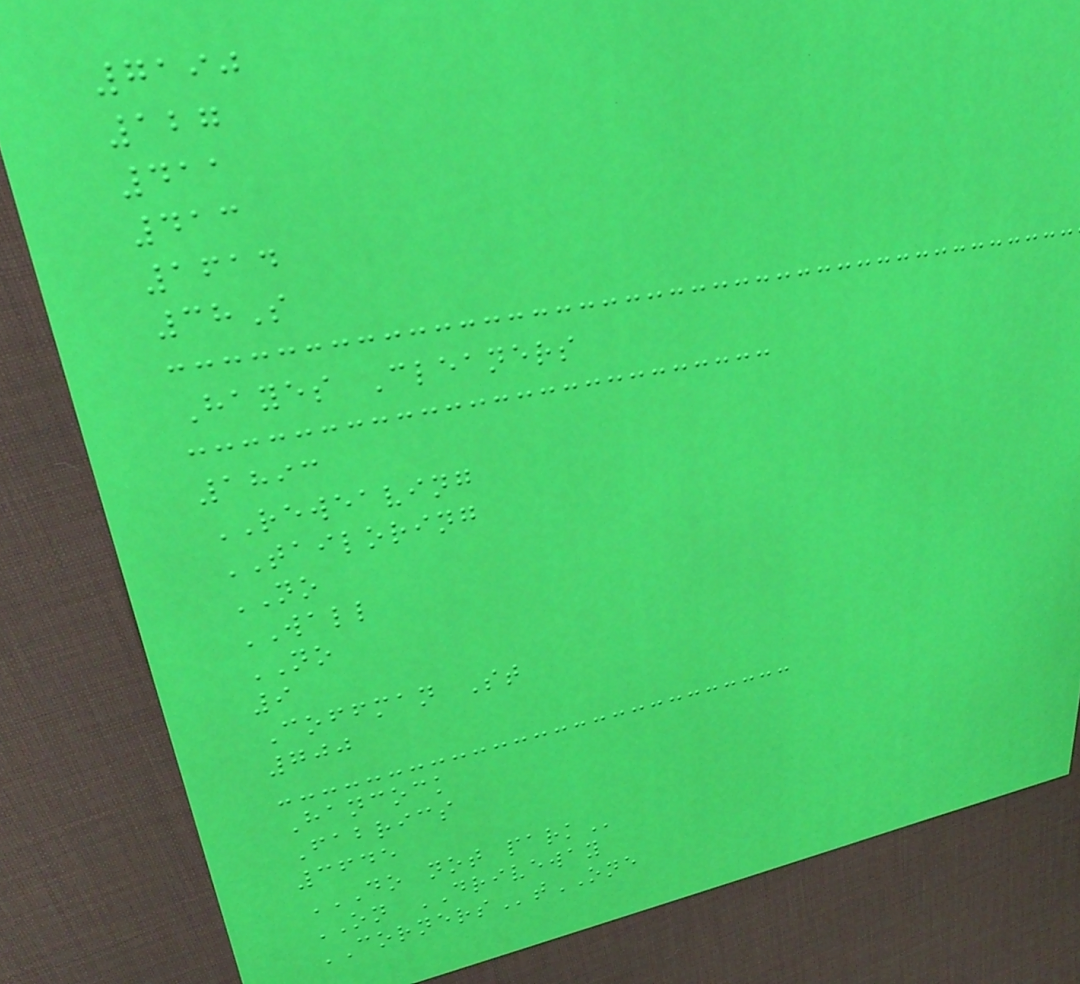7190
127
411
413
1614
38S
Hayes Cleaners
1893
REWEAVING
TAILORING
NO
WALL
NO
9
Coffman St
700
Hancock
Fabrics
3645
DO NOT PARK
ON DRIVEWAY
CORNERStONE
